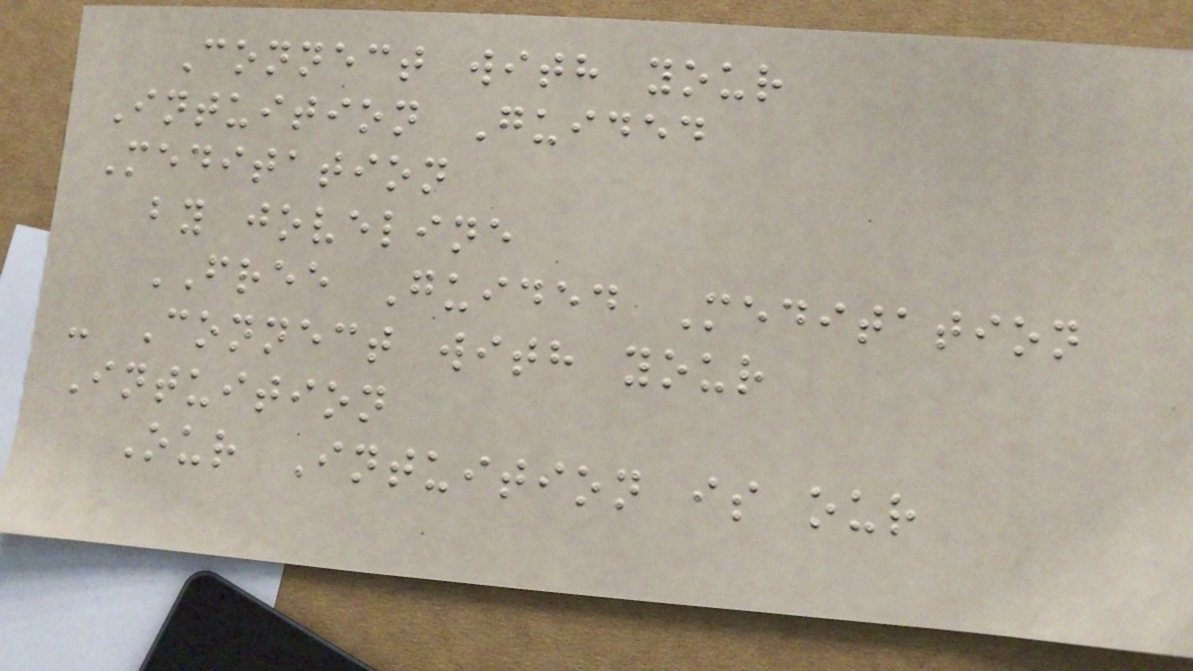Connect with your
Intuition Guided
Meditation
by joveline
FREE Guided Meditation
- Connect with your
Intuition
Our Intuition is our
